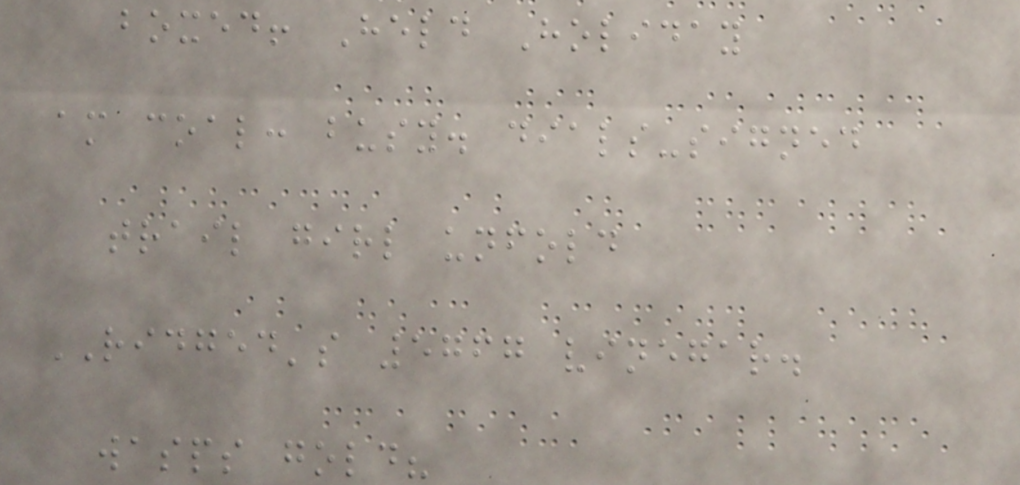boxed! Held Holiday
am coal: busy. dials-signed
trail girl unfold
RIDGED's 5767 vinegar.
wasps gold?
